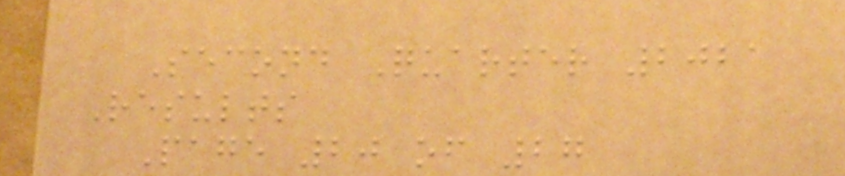Second Quarter 2021
Results
Page 20 of 27
